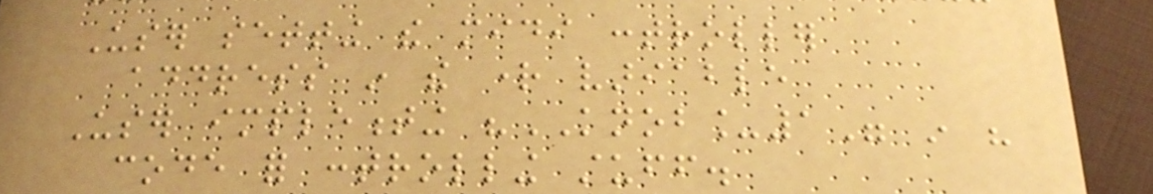User setting the midi controller
address in the right variable
User implementing "KNOB_1" in his
code for controlling stuff.
